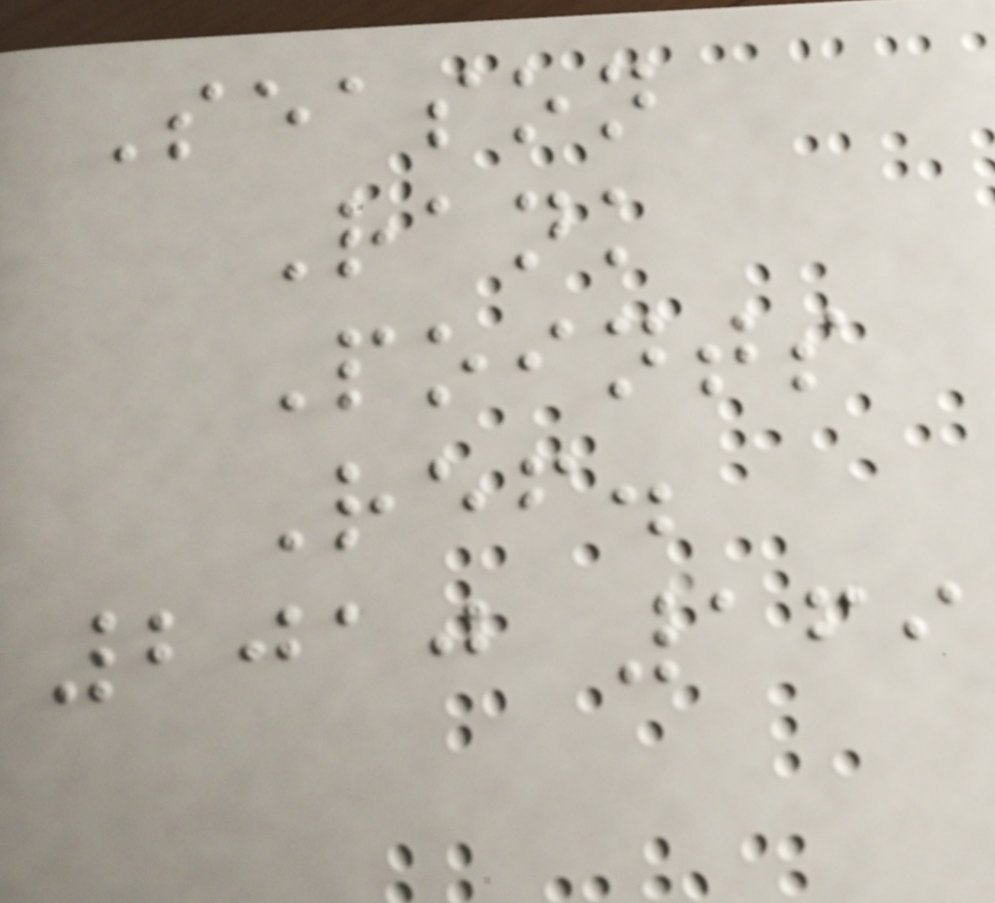Season
Rank
Points
Ref.
2010 169
